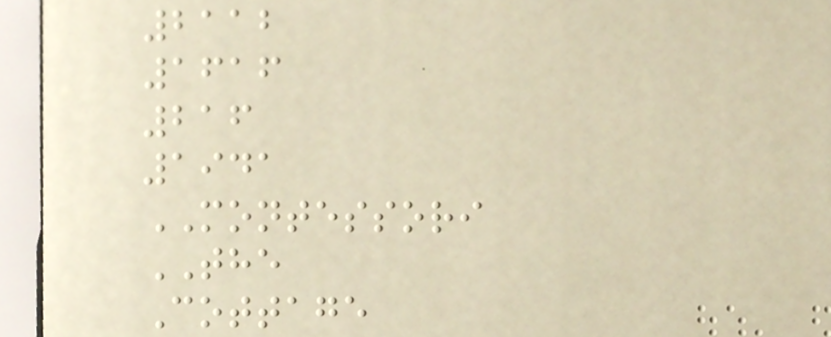2112
1616
216
1941
MONTESSORI
THE
Cottage
